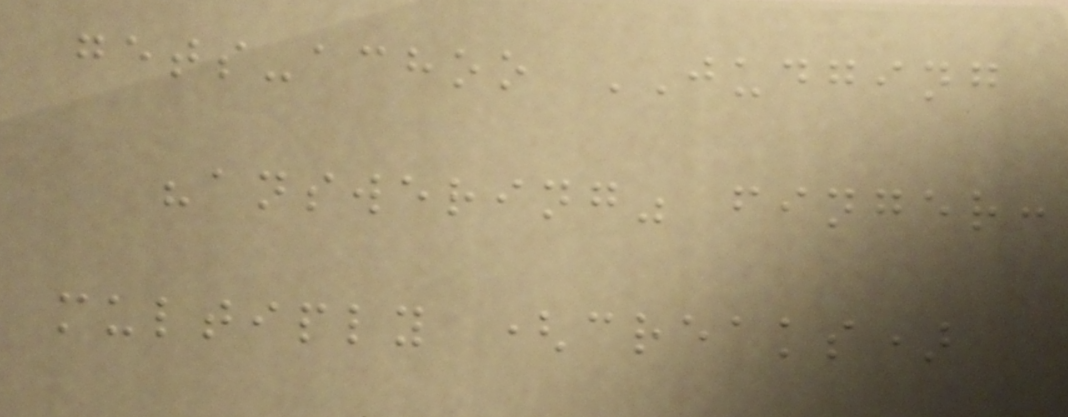gets-achoo JUDGING
"answering" finger:
multiply (creaks)
